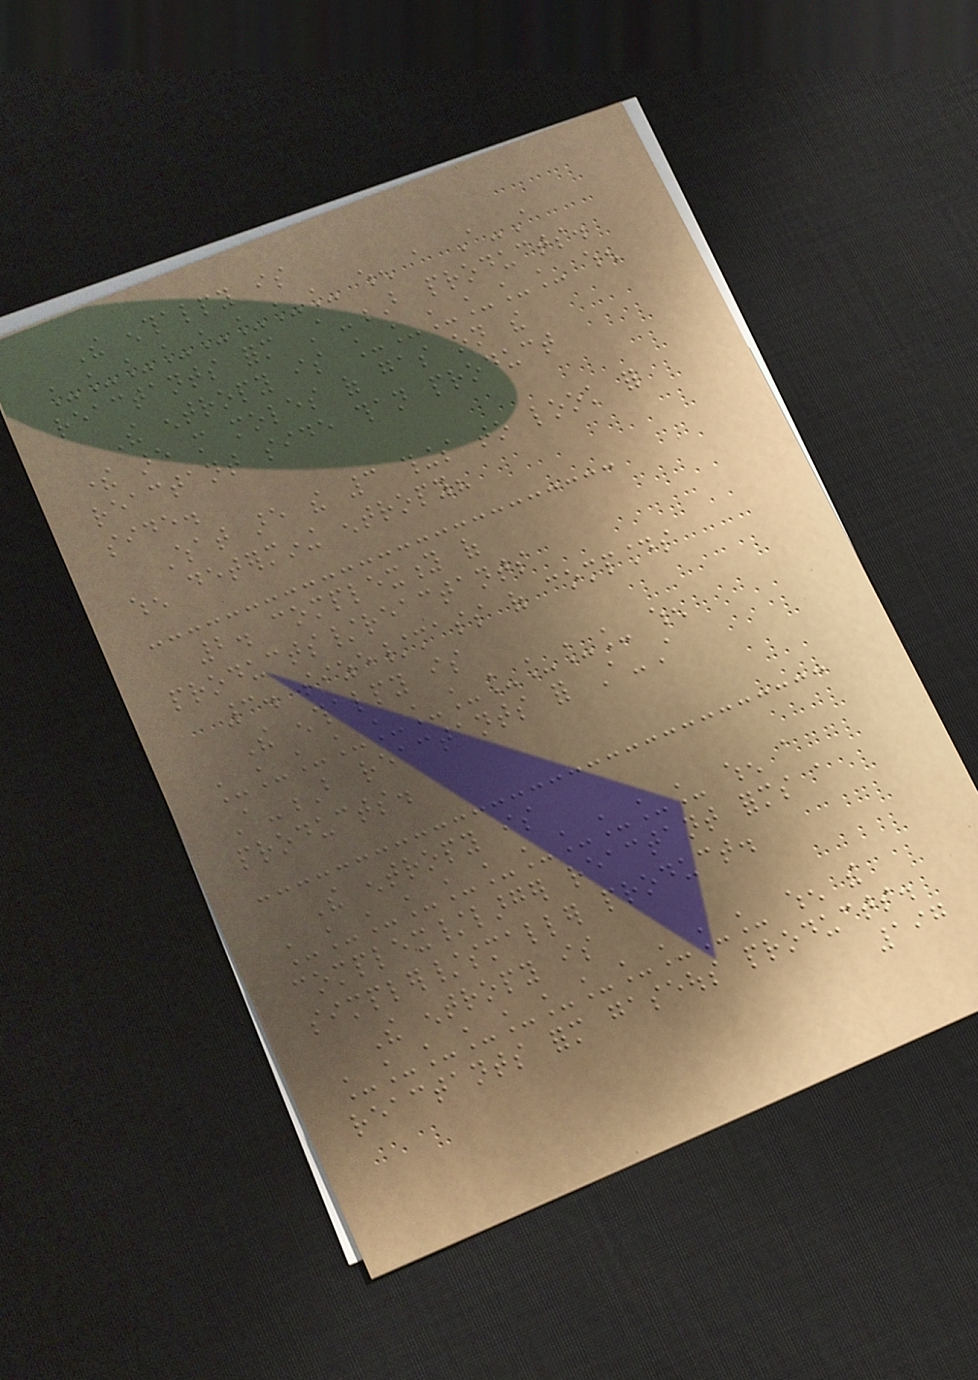The enthalpy is
________ when a A-A
reactants form A-B products.
The entropy is ______ when
there are more moles of gas on the
reactant side than product
side.
What are the 3 things to look for
when determining entropy?
2. complexity of
products/reactants
3. size/mass of compounds
The enthalpy is
___________ when
A-B reactants for A-A
products.
The entropy is
___________ when a
complex/larger reactant forms a
simpler/smaller product.
The entropy is
___________ when the
reactants form gaseous products.
197
